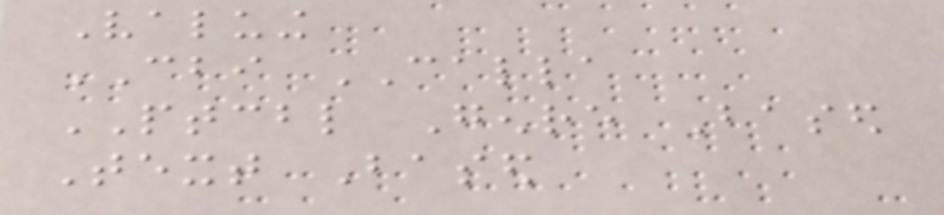Valuing
CBI CALLA
PTCBL Genre Based
Text Based
